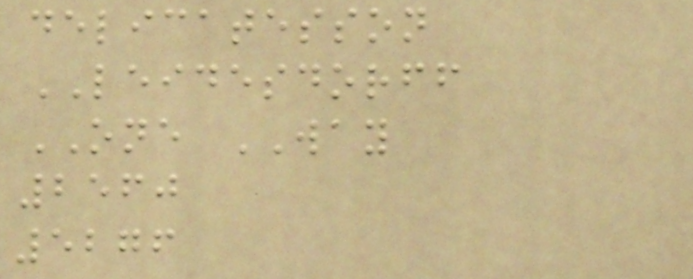delicatesson
LEIDESDORFF
ONE WAY
2560
5276
